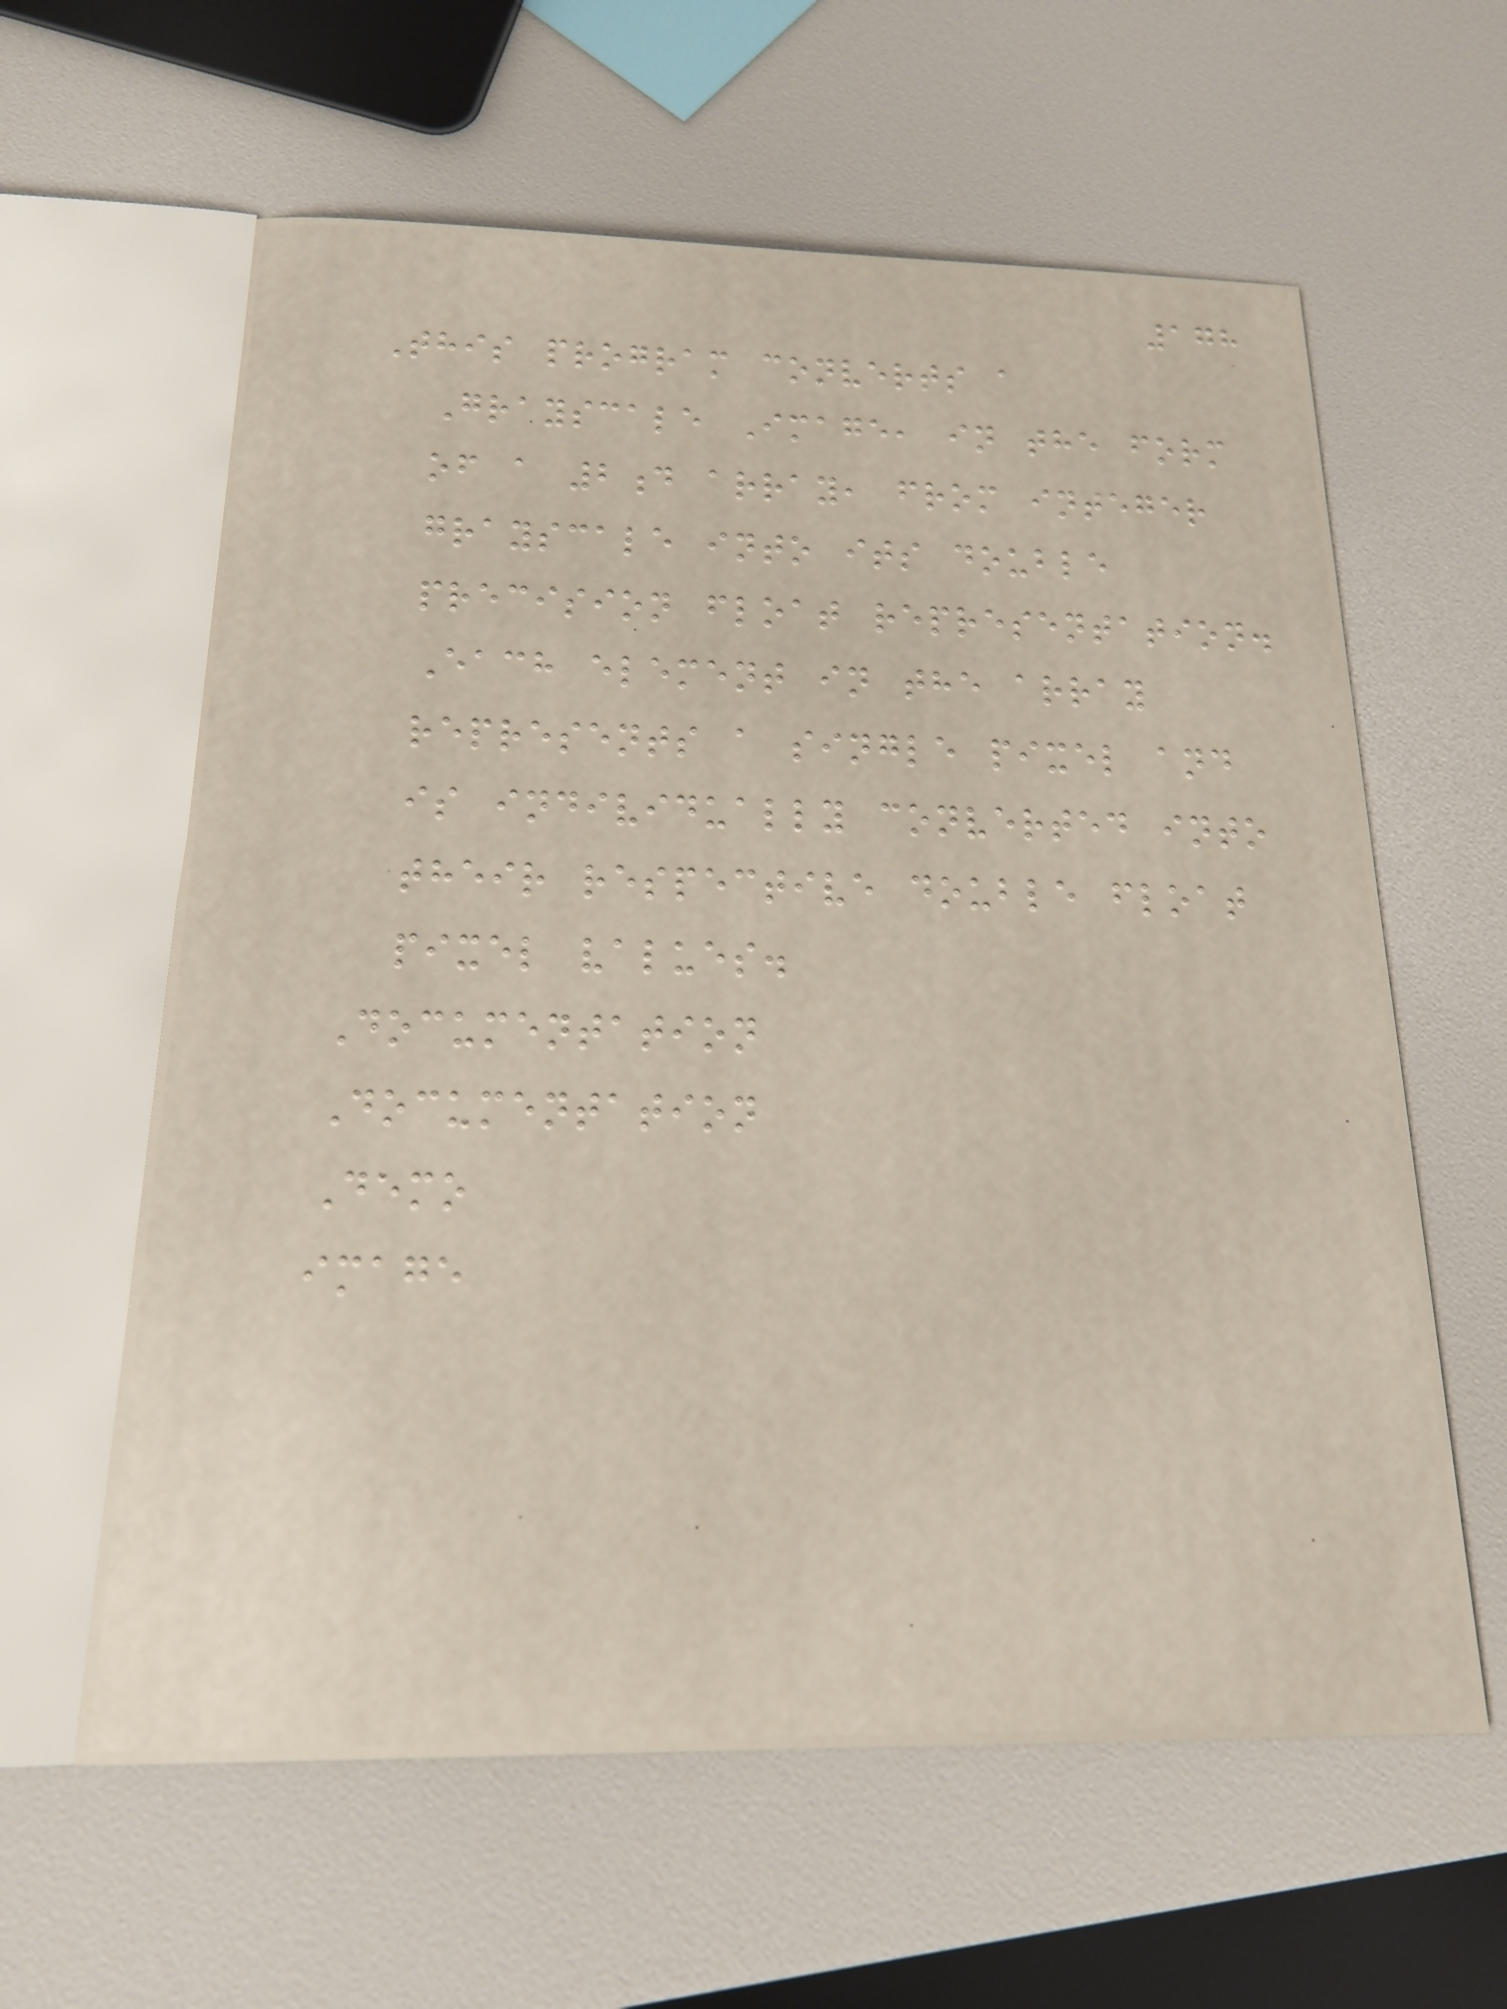178
This program converts a
Grayscale Image, in the form
of a 2d array, from integer
grayscale into its double
precision float representation.
Each element in the array
represents a single pixel and
is individually converted into
their respective double float
pixel values.
Documentation
Documentation
Demo
image
